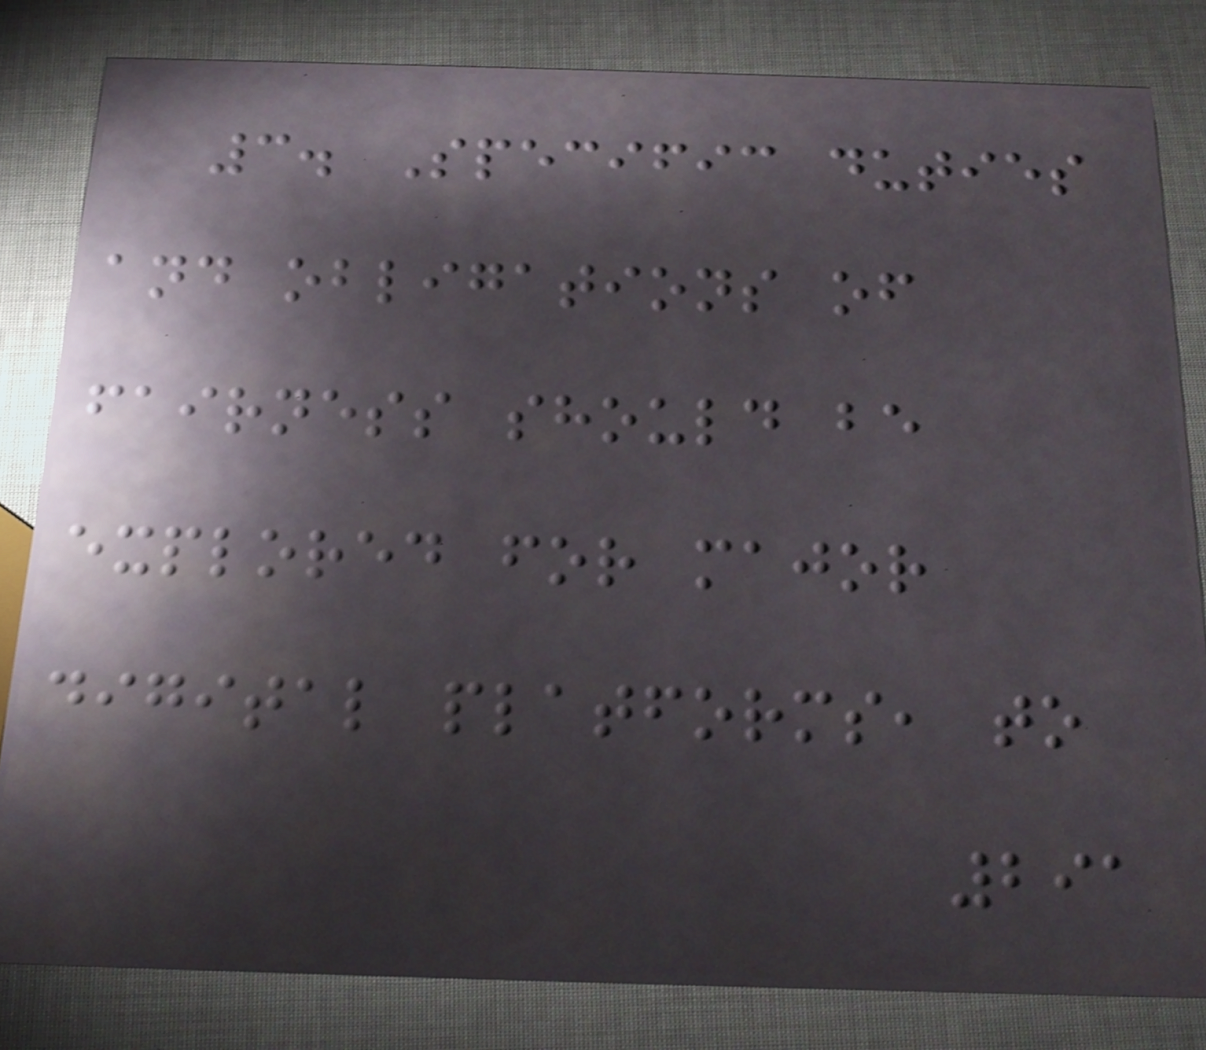3. Specific duties
and obligations of
fairness should be
explored for major
digital platforms, to
291
